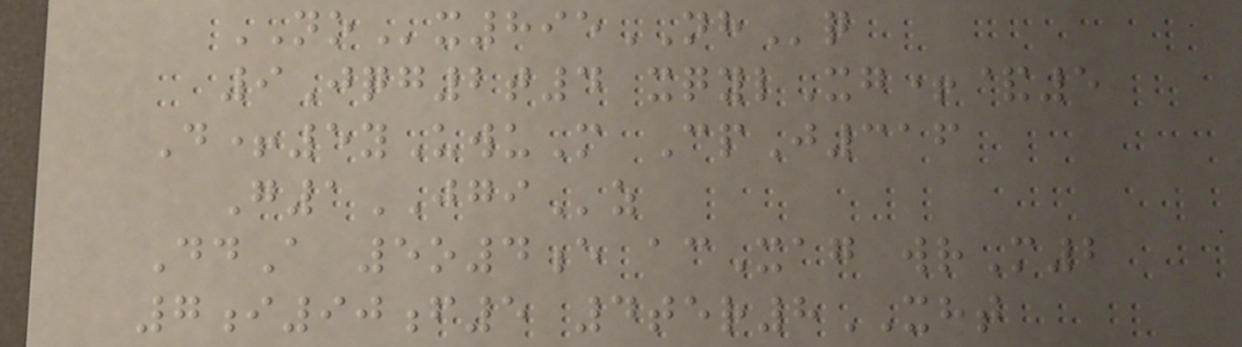NOx895NHq
9Jqg2t4 xqylXg+&5
D+5yUwuM CpJ316
G1JGIz
DdA 5o4e acXag wrM2
7i90f5 4ter8XHT
